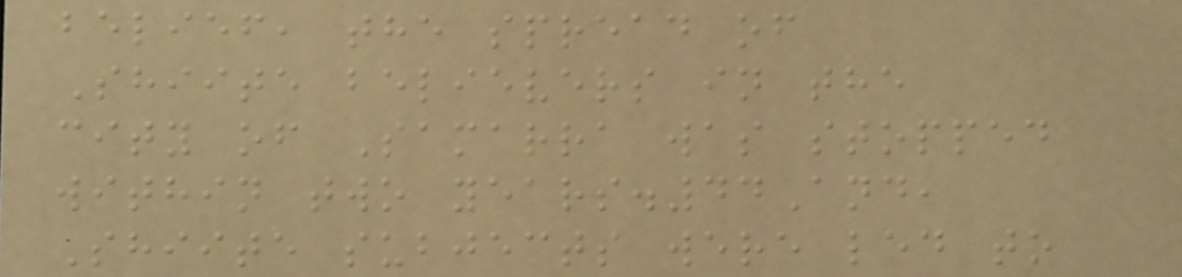belief, the spread of
Shiite believers in the
city of Samarra was stopped
within two years.44And,
Shiite subjects were led to
